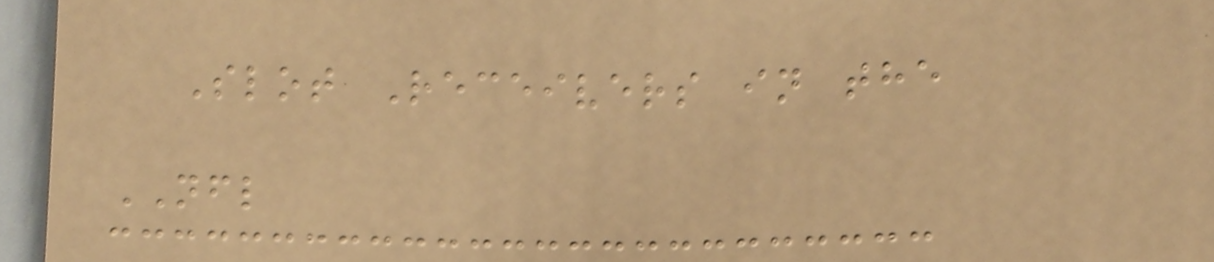Slot Receivers in the
NFL
